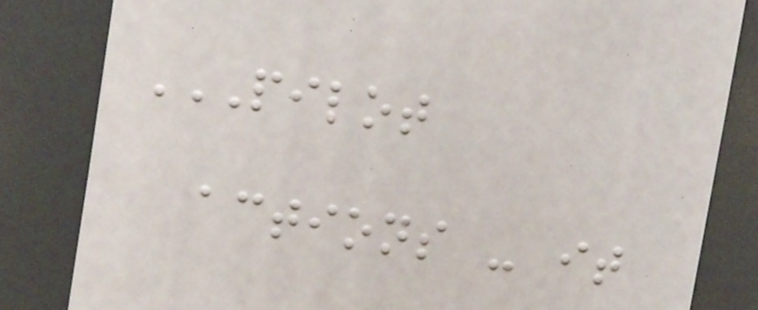PILOT
ACTIONS - IT
